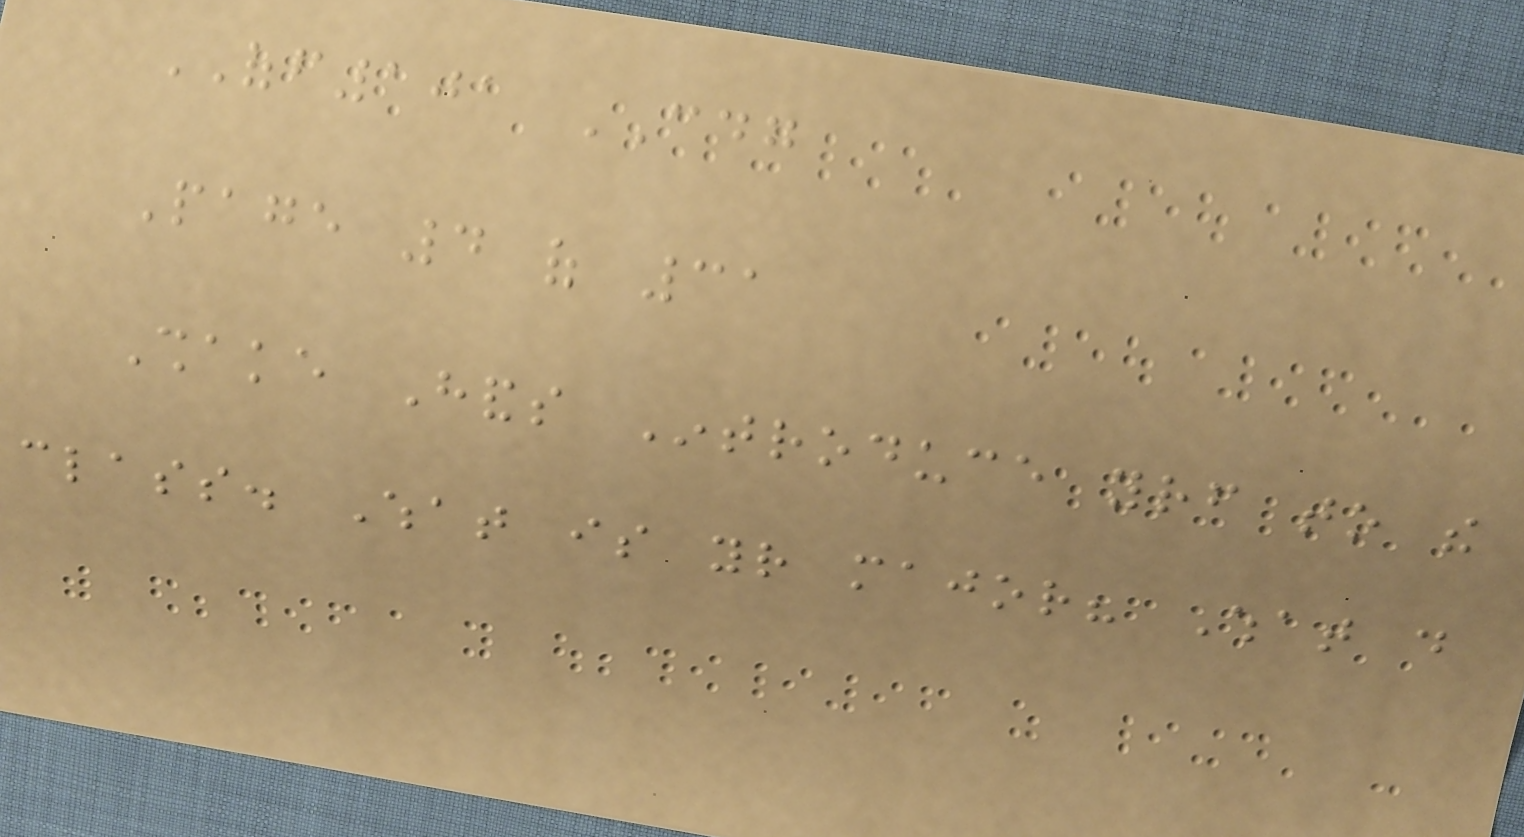OFF101 CDG
Page 4 of 31
Shake Hands Introduce yourself to the
class. What is your major? What do
